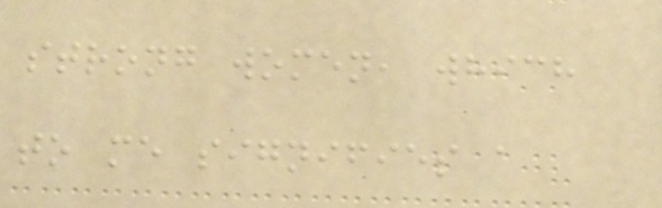strong women, which
to me signifies a
